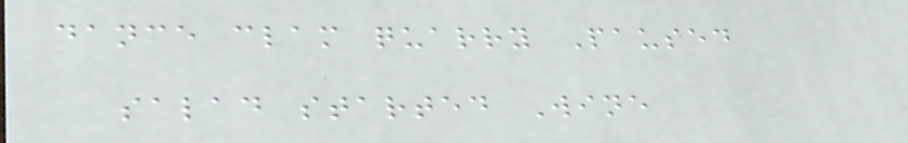dance clam quarry Paused
salad started Wine
